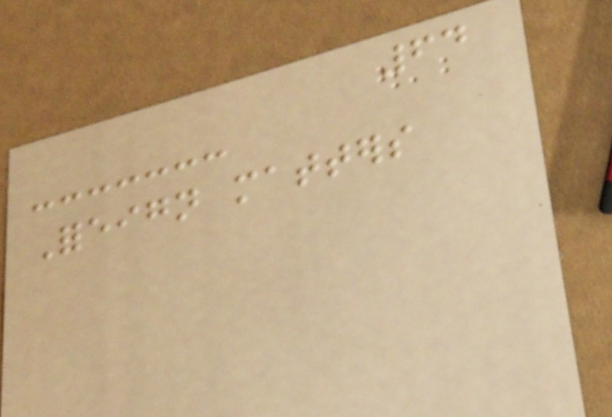64
Foreign matters
